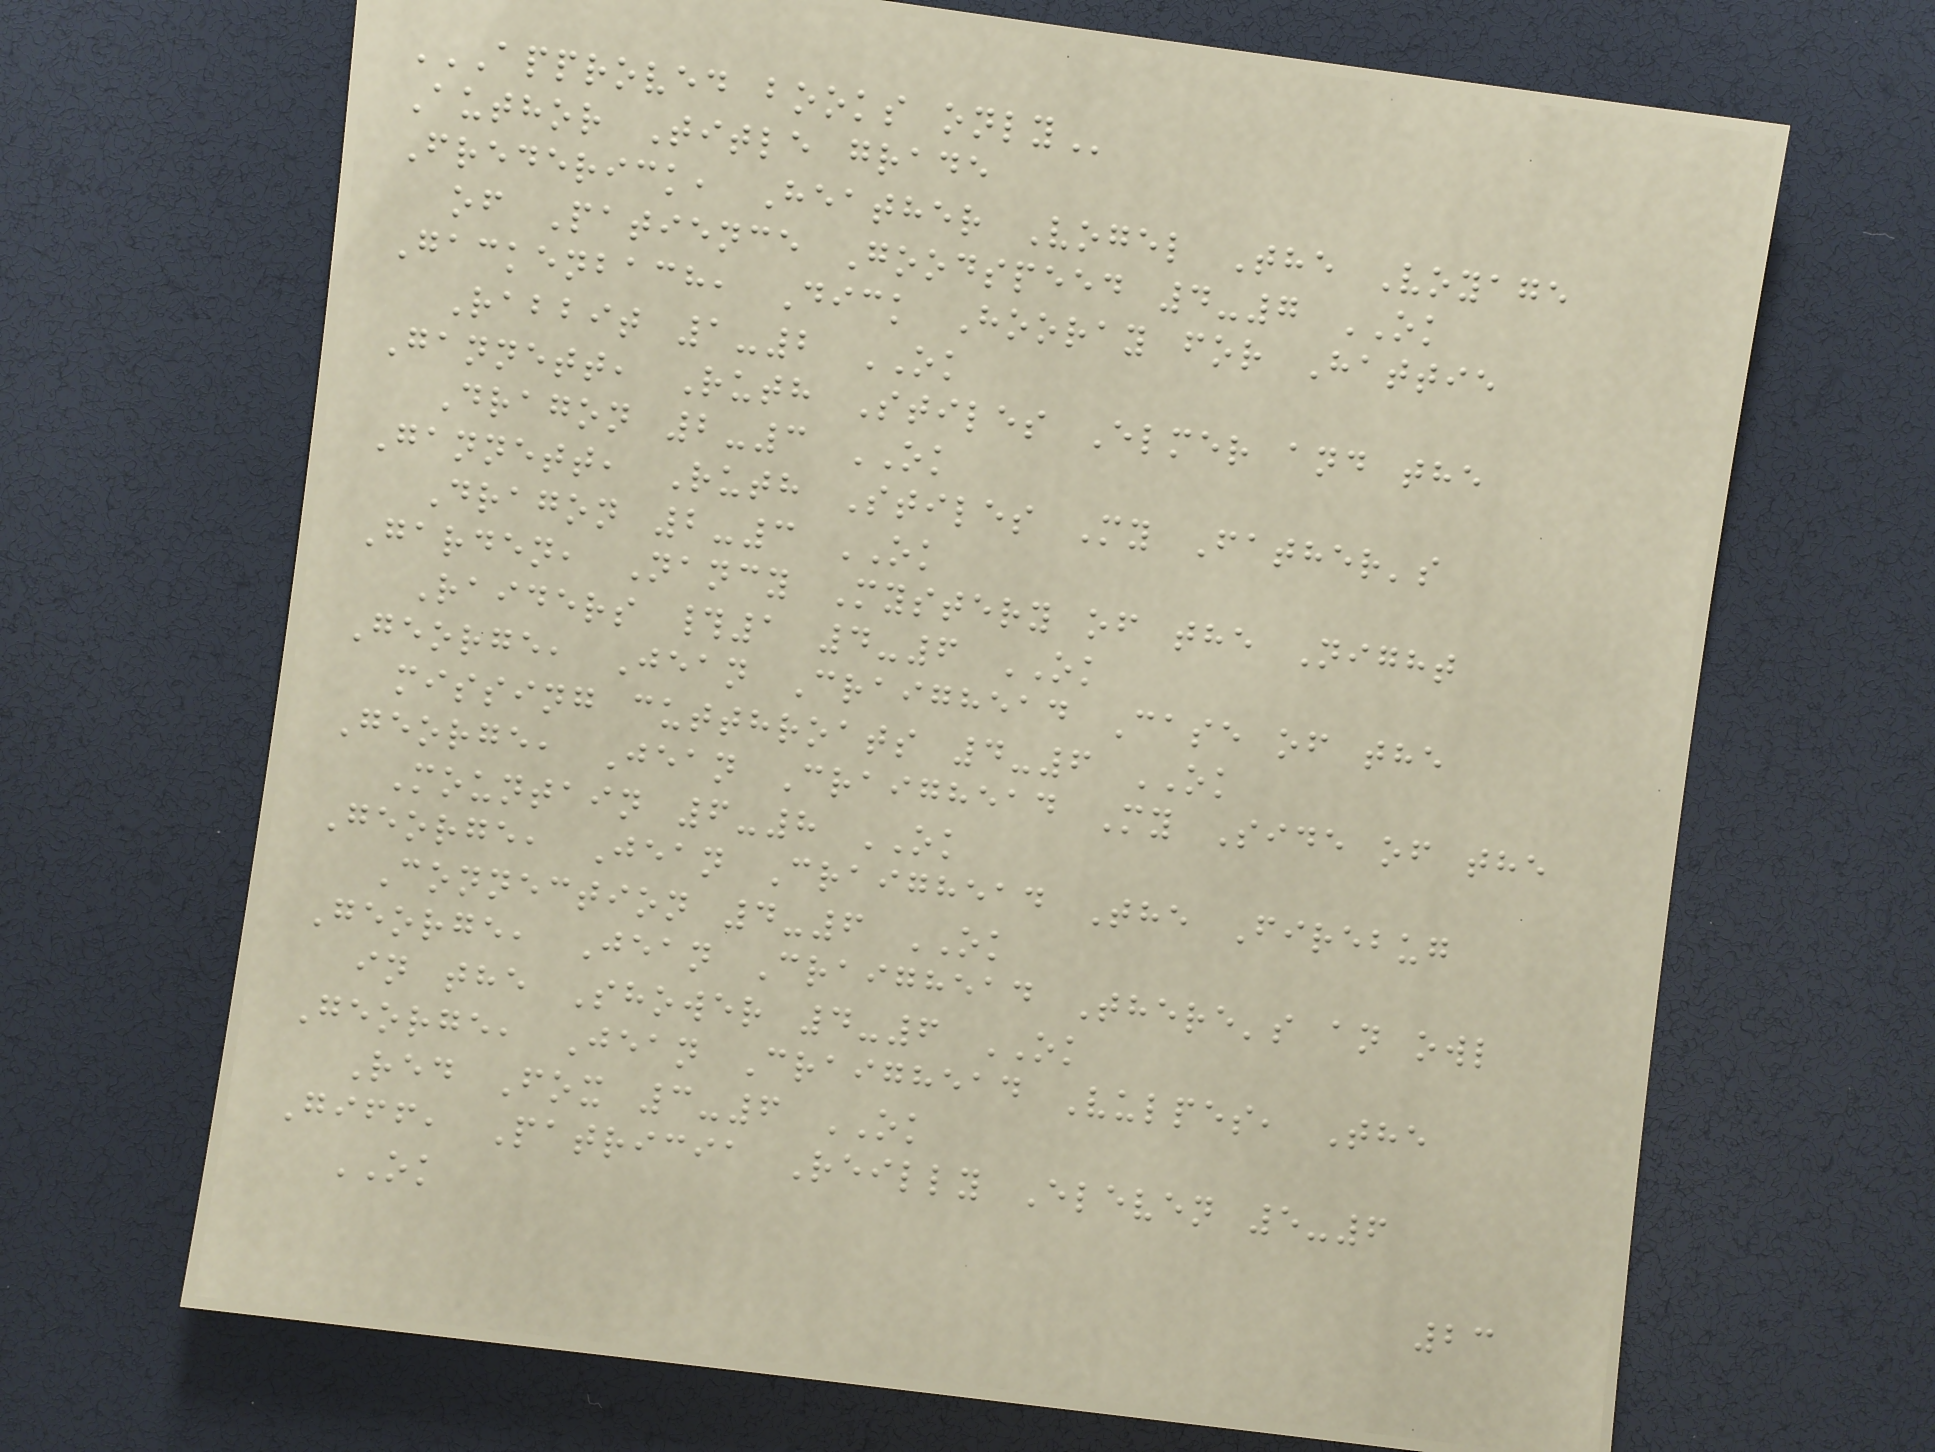APPROVED BOOKS ONLY
Author Title grade
Frederick, Heather Vogel The Voyage
of Patience Goodspeed 4-7 OK
Gackenbach, Dick Hooray for Hattie
Rabbit 1-2 OK
Gannett, Ruth Stiles Elmer and the
Dragon 2-3 OK
Gannett, Ruth Stiles My Father's
Dragon 2-3 OK
Garden, Nancy Mystery of the Night
Raiders #1 4-6 OK
George, Jean Craighead Case of the
missing cutthroats 4-6 OK
George, Jean Craighead My Side of the
Mountain 6-8 OK
George, Jean Craighead The Firebug
Connection 4-6 OK
George, Jean Craighead There's an owl
in the Shower 4-6 OK
George, Jean Craighead Vulpes, The
Red Fox 3-6 OK
Giff, Patricia Reilly Eleven 5-6
OK
23
